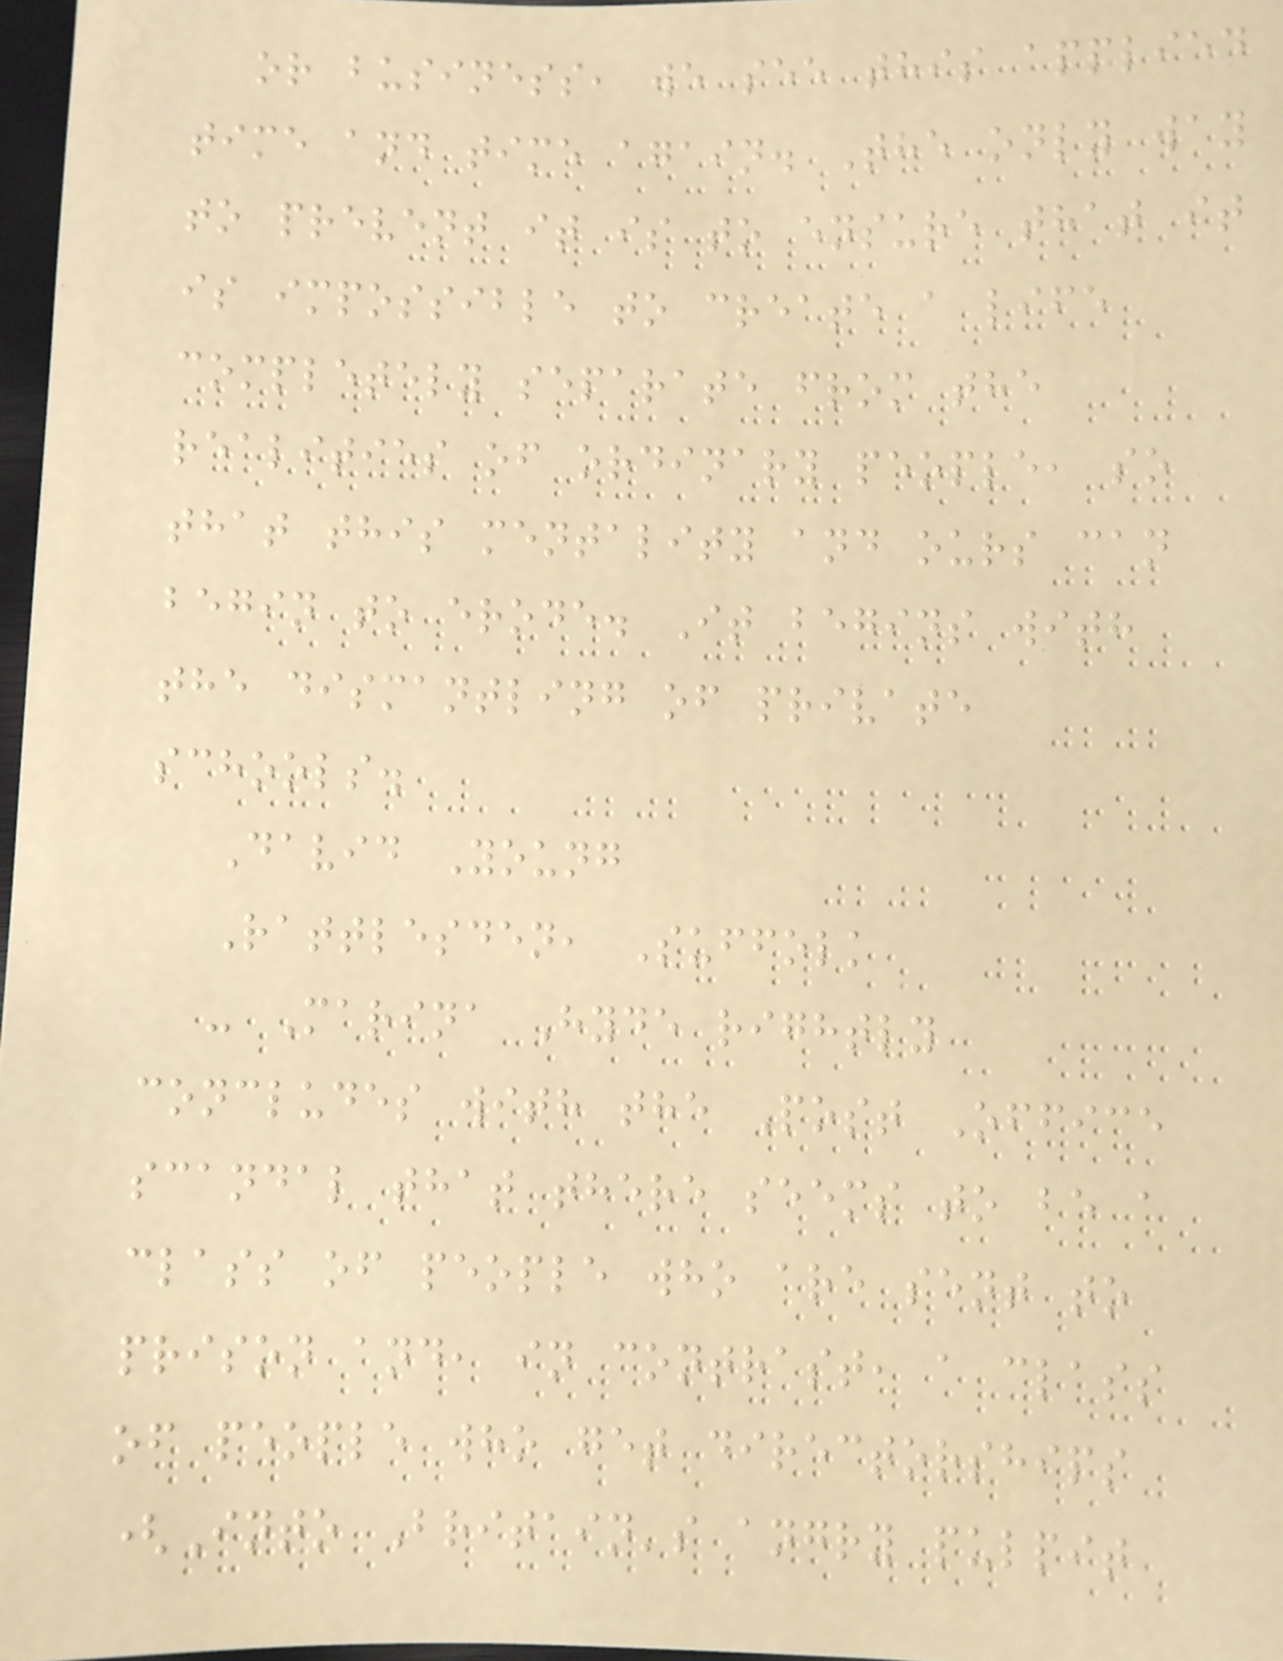or business, we see this applied
time and time again. The only way
to prevent it is to ensure that it
is impossible to create a life
completely separate from the
realities of ordinary people, so
that this mentality and ours can
begin to erode. It begins with
the dismantling of private
schools.
David Young
Rattlesden, Suffolk
- Marina Hyde rightly
concludes with the Post Office
scandal that there seems to be a
class of people who are sent to
prison and, in contrast, a class
of people who get directorships
(Into Britain's angry pulpit
